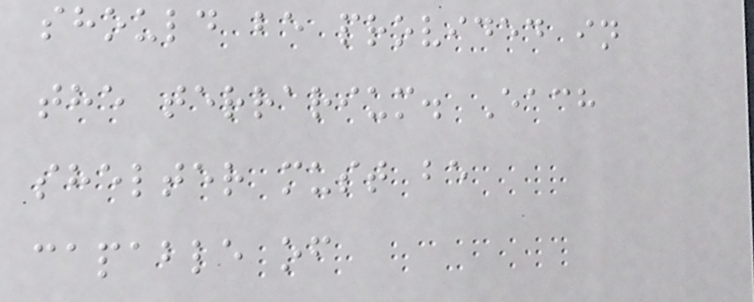should be provided in
the terrarium. Each
shelter must be
capable of
